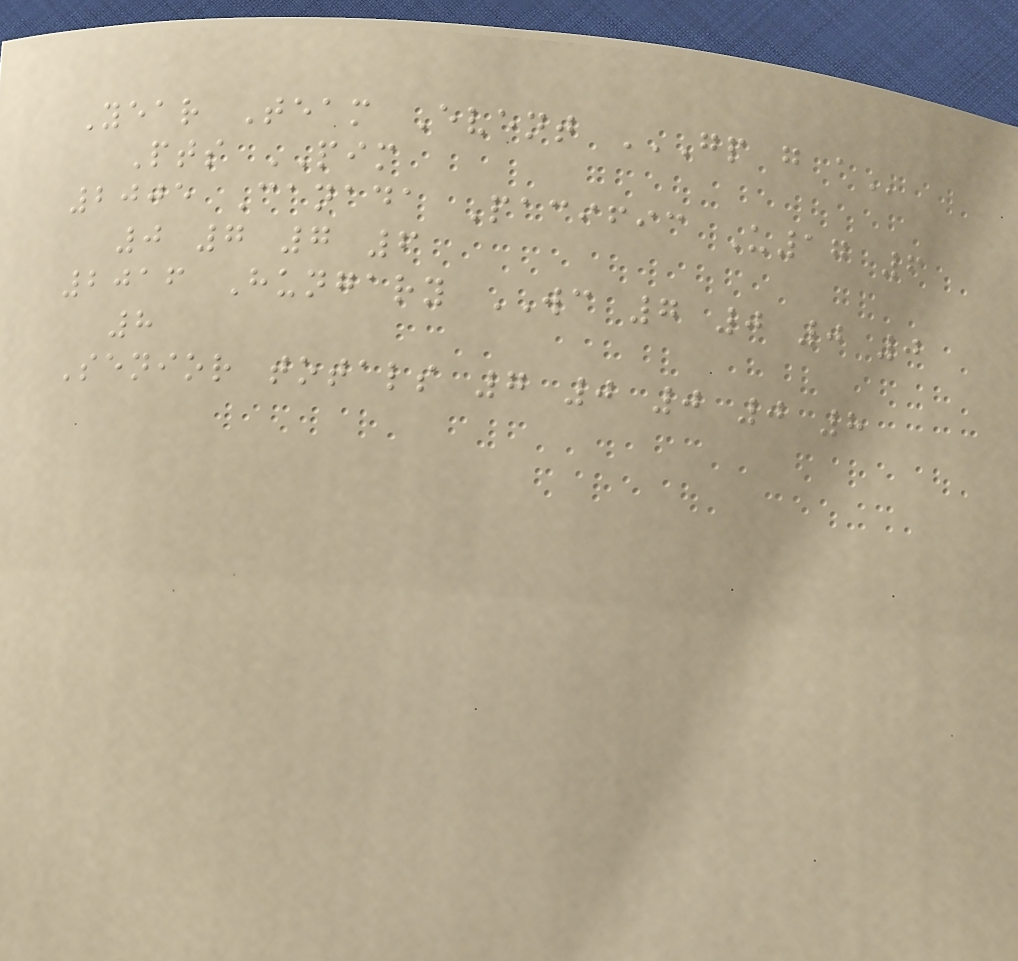Year Team Event GP G A
Pts PIM
2005 Canada Pacific U17 6
0 7 7 6
2016 Hungary WC 7 0 0 0
8
Senior totals 7 0 0 0 8
